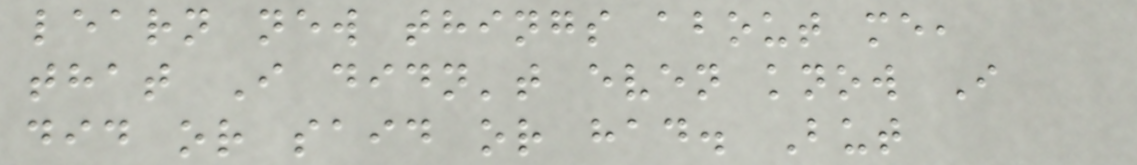learn new things about me,
that I didn't even know I
did or said or had. But
